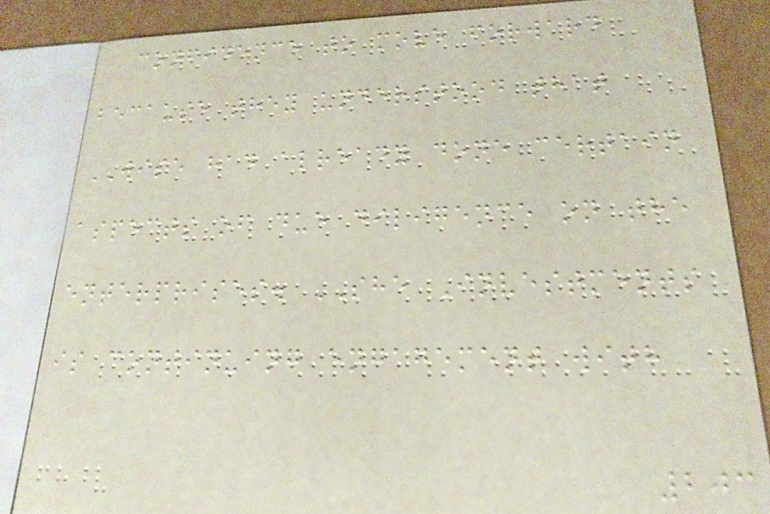confidence to move forward
because they understood that
WISE had already done certain
aspects of due diligence on the
enterprises. SHE Investments
is continuing engagement with
203
